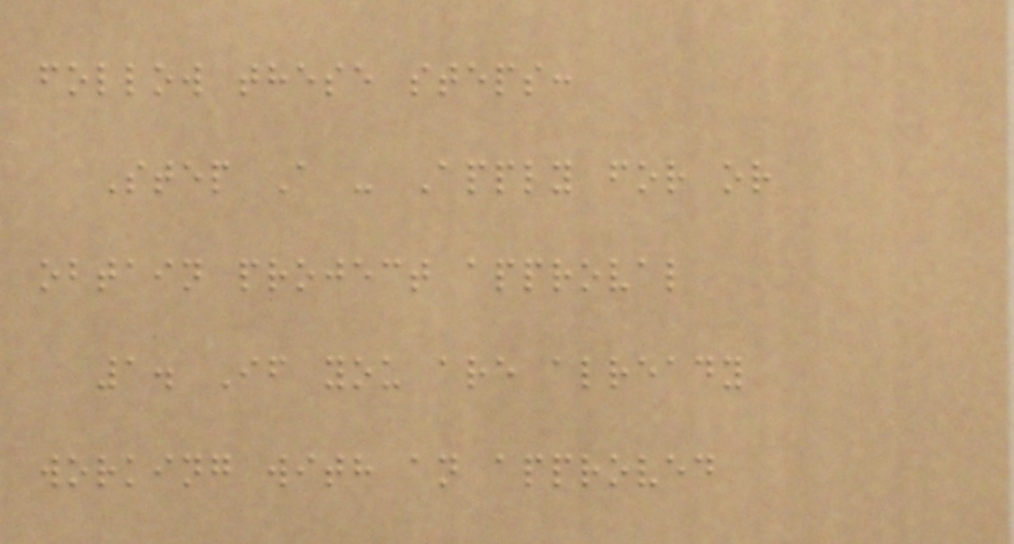follow these steps:
Step A - Apply for or
obtain project approval
1. If you are already
working with an approved
